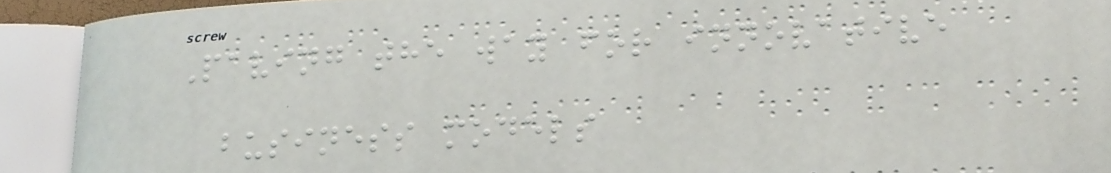Paving the way for innovative
business models
